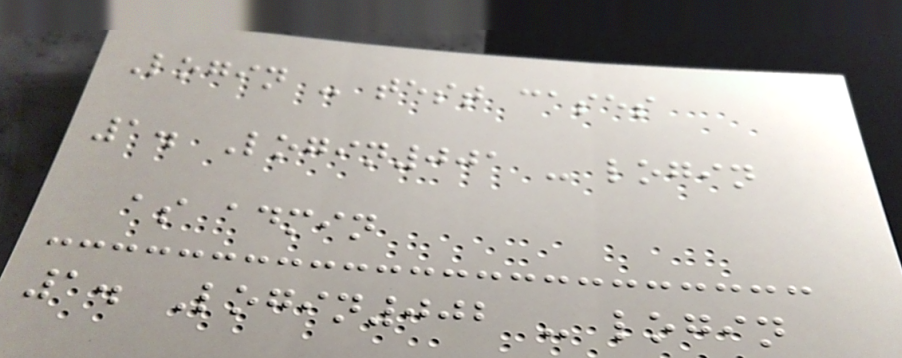Login - test cases
1. Login001 - login
as admin
1. Login002 - login
